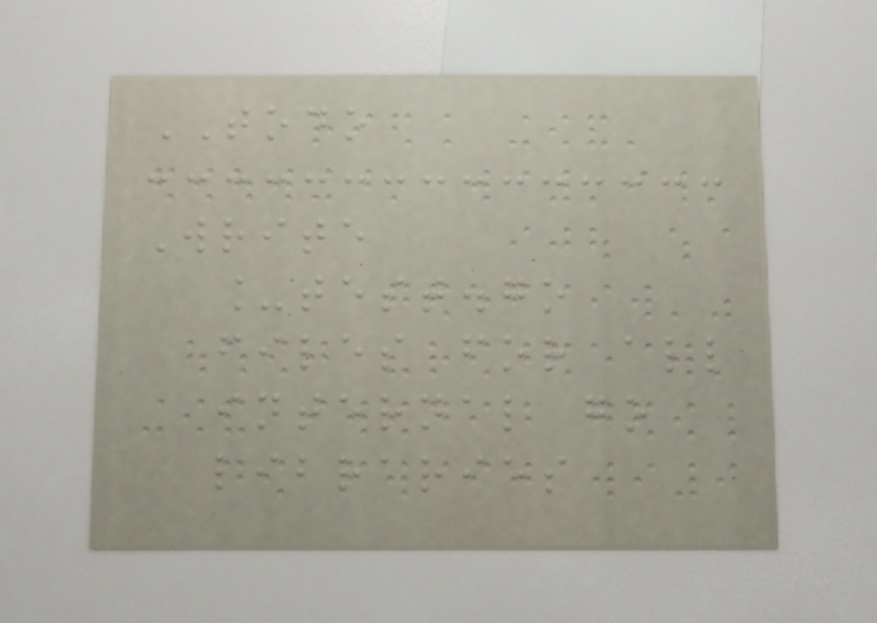TODO
Write
_test.go
files for all
internal go
libraries
